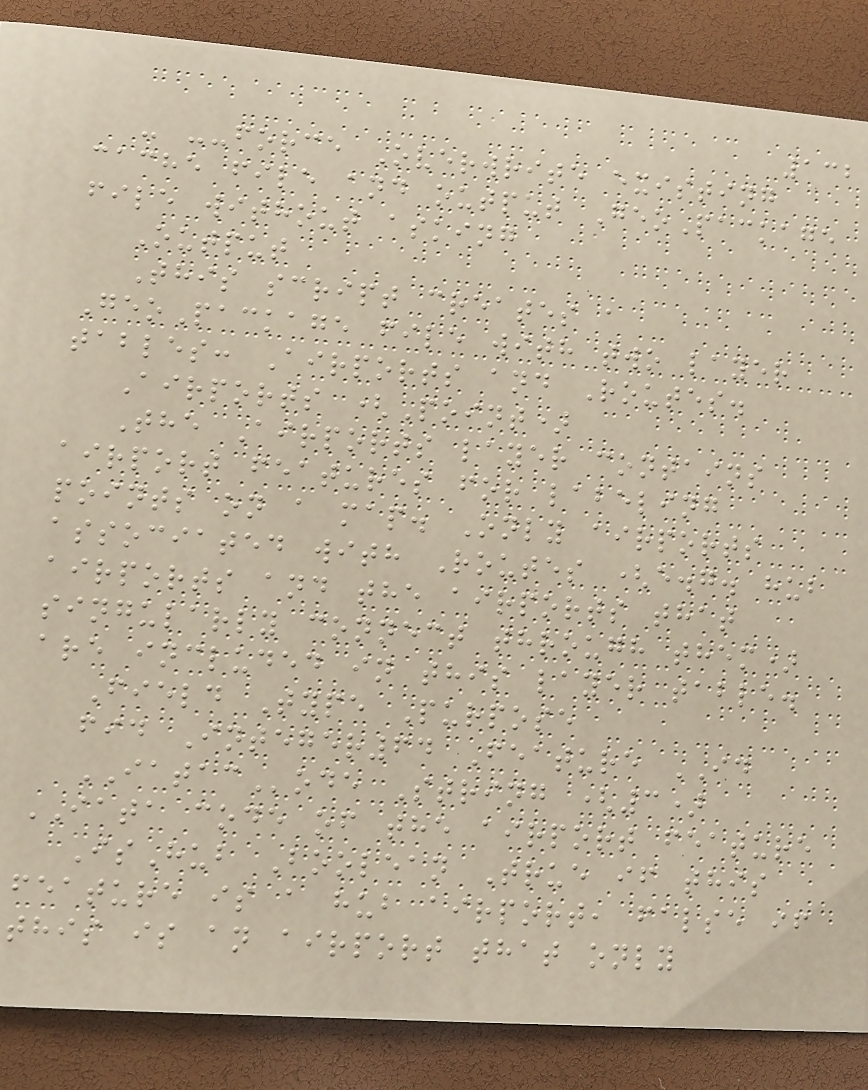132
- --force Overwrite existing
cache file and output GeoPackage
file without asking
Output
This script creates a
GeoPackage file with two layer
tables: Airports and Routes.
Airports (Point)
The Airports layer contains
airport features for labeling
points on a map. Only airports
associated with Routes (e.g. hub
airports and the airports that
singularly connect through them)
are included in this layer table.
Field Type Purpose
fid Integer64 Feature ID
IATACode String (3)
IATA code of the airport feature
IsHub Boolean True if this
feature is a hub airport, false if
this is an airport that only
